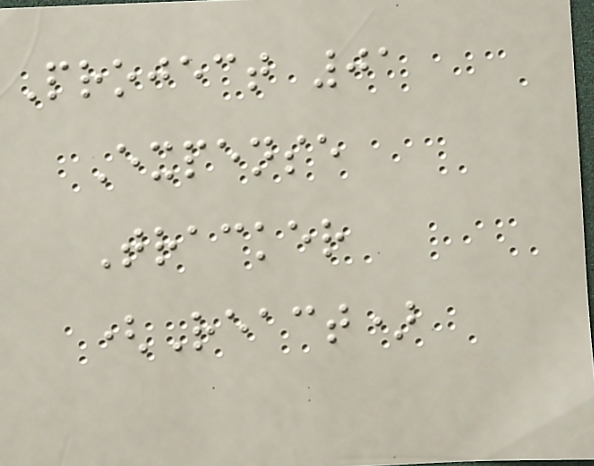Project 01
Expense
Tracker
(React)
